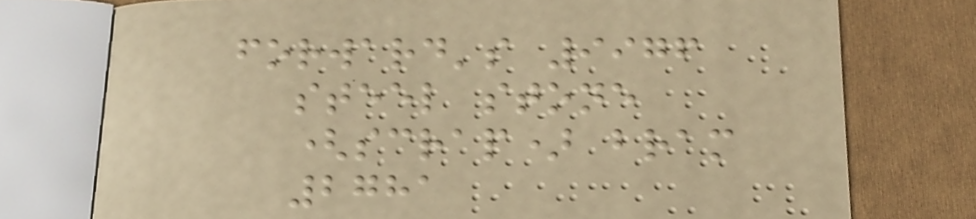forward's 9976
steel stone
(scrap) bram
2781
